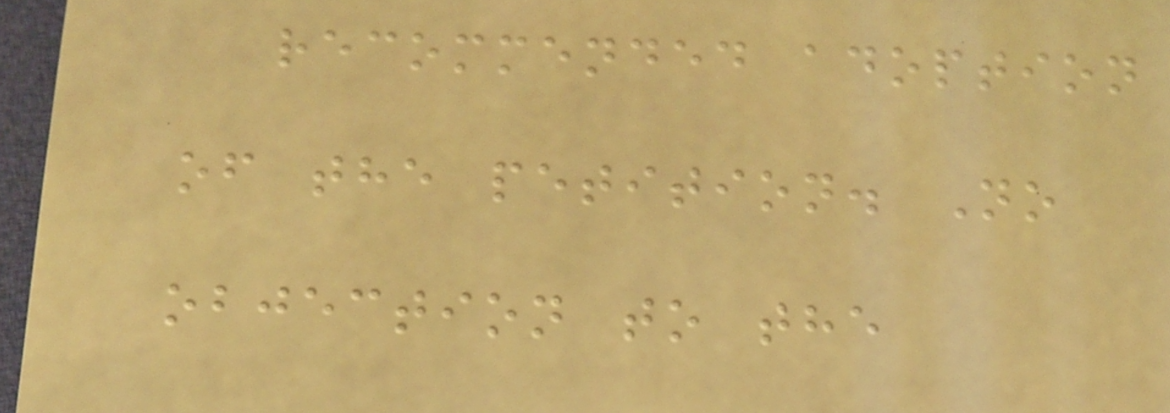recommended adoption
of the petition. No
objection to the
